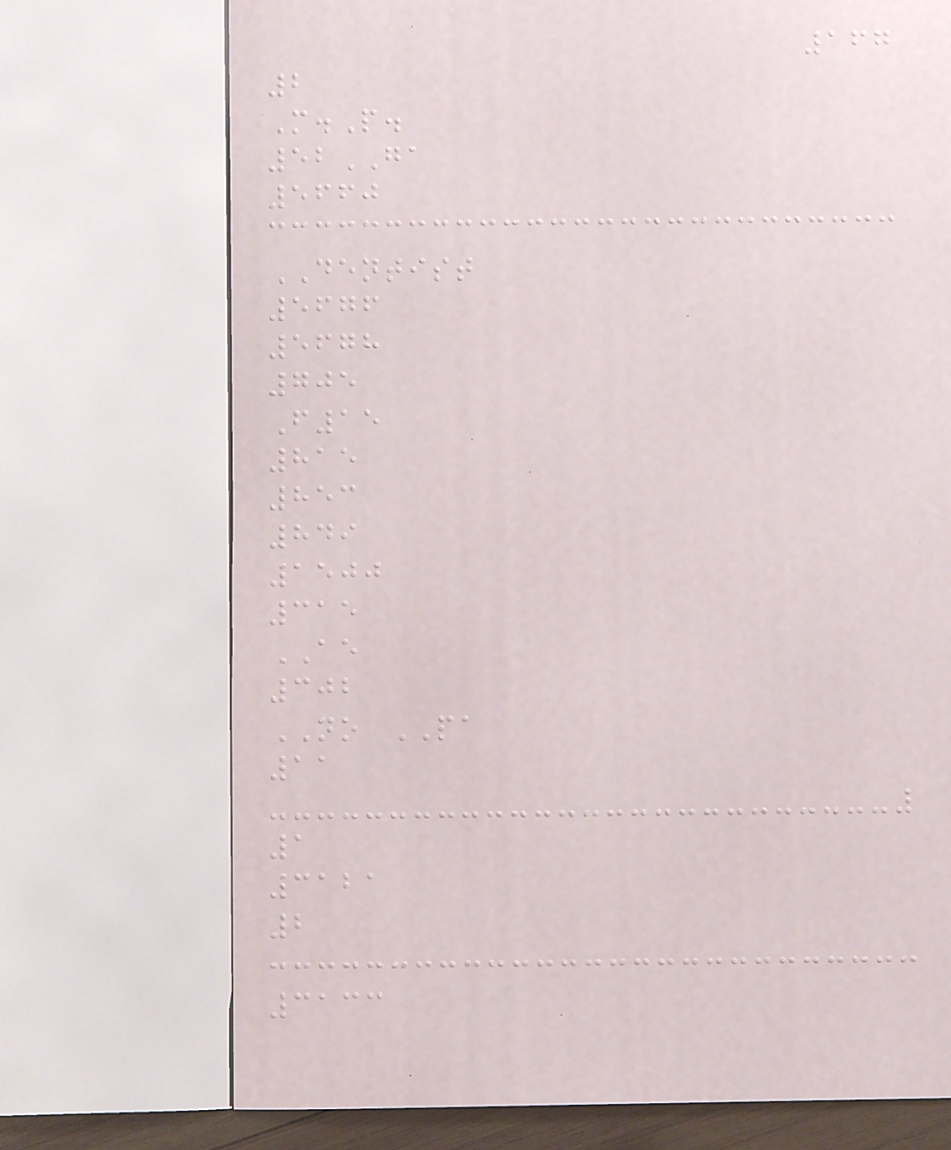167
2
M.P.
52GA
5660
DENTIST
5676
5678
705
F15
815
853
849
1500
315
AE
302
NO PA
11
1
3121
2
3133
